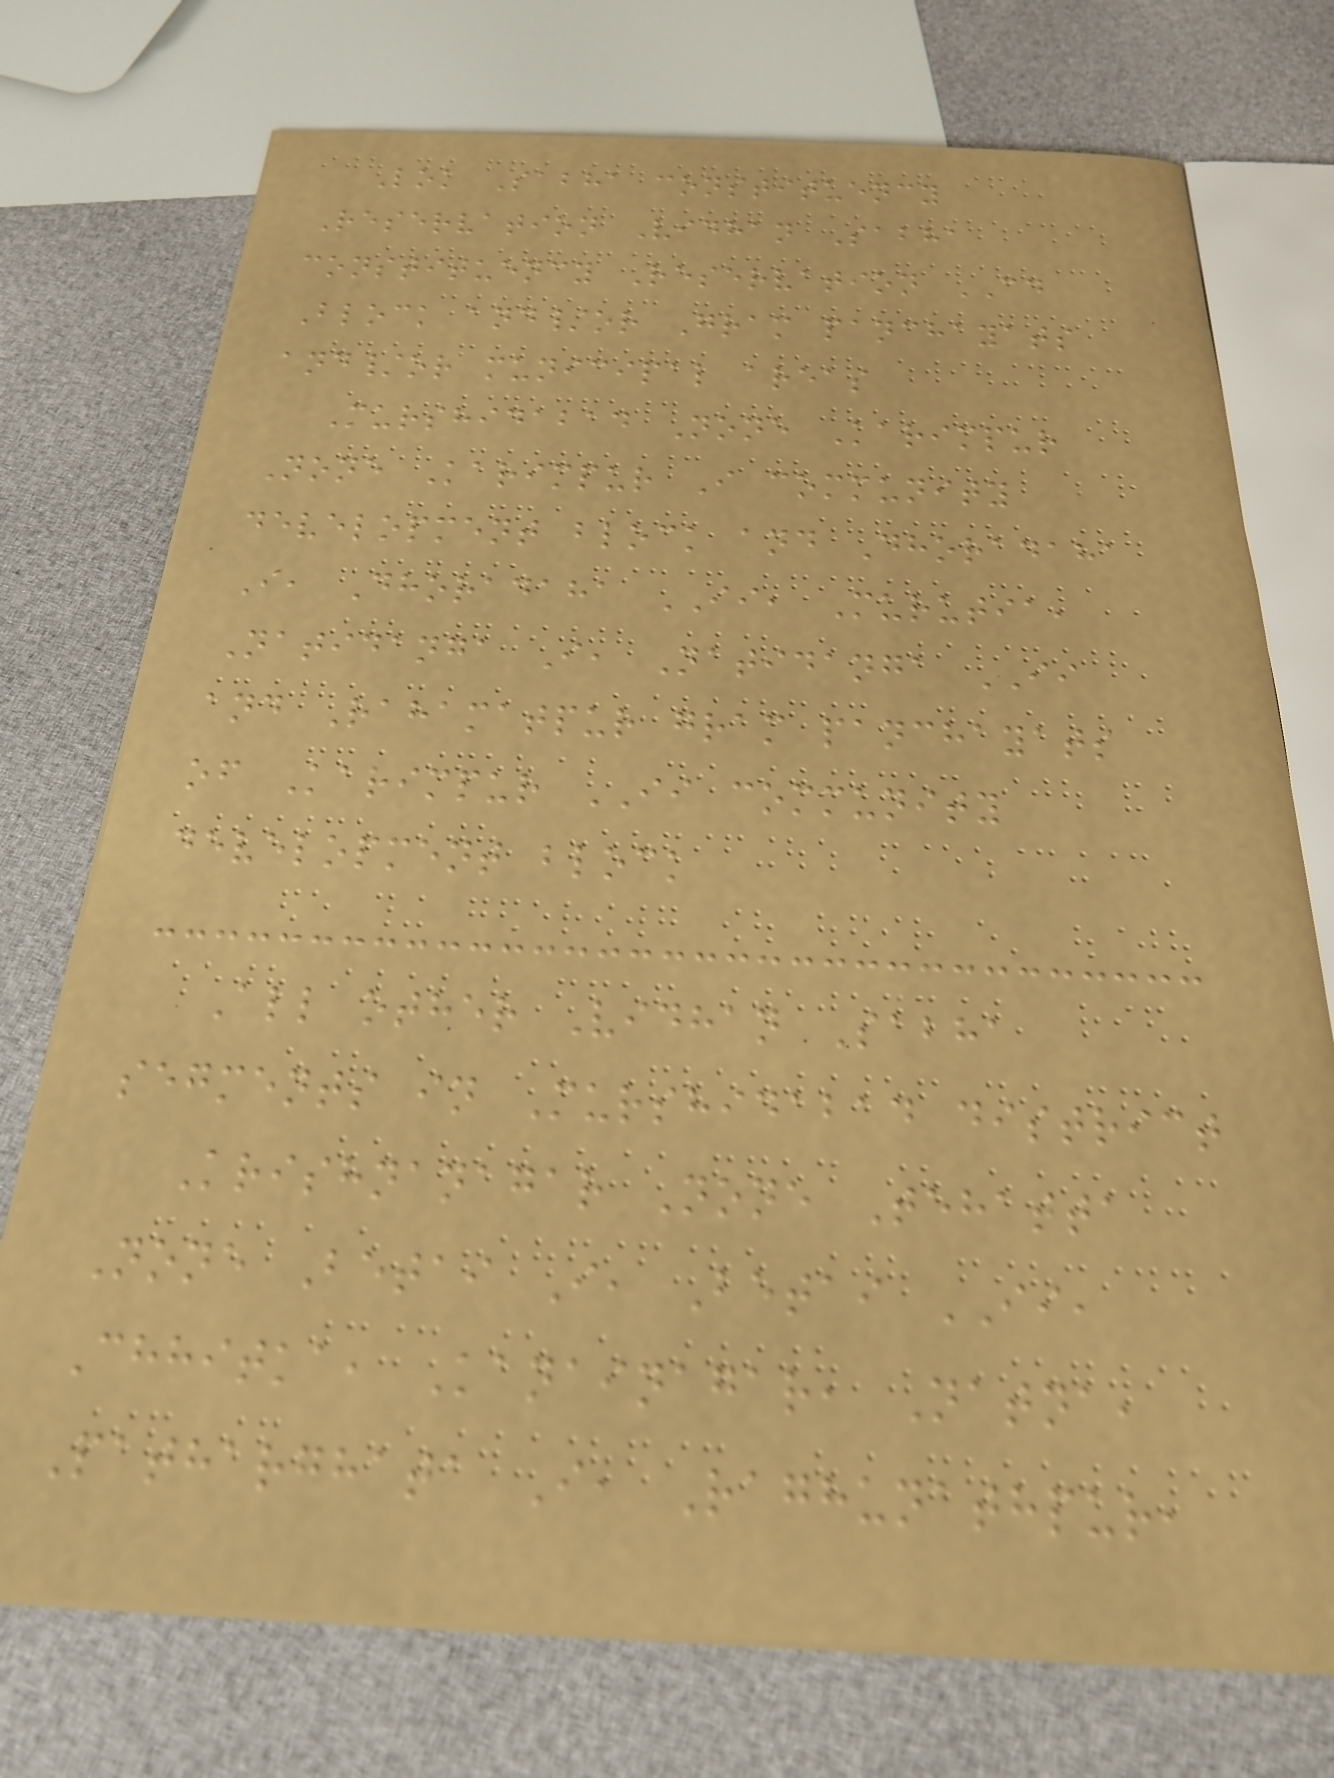Lok Sabha constituency
Reservation Vidhan Sabha
constituency Reservation CD
Block and/or Gram panchayats
and/or municipal areas
Murshidabad None Karimpur
None Karimpur I community
development block and Dhoradaha
I, Dhoradaha II, Murutia,
Natidanga I, Natidanga II
and Rahamatpur gram panchayats
of Karimpur II community
development block
All other Vidhan Sabha
segments in Murshidabad district
Krishnanagar None Tehatta
None Betai I, Betai II,
Chhitka, Kanainagar, Natna,
Patharghata I, Raghunathpur,
